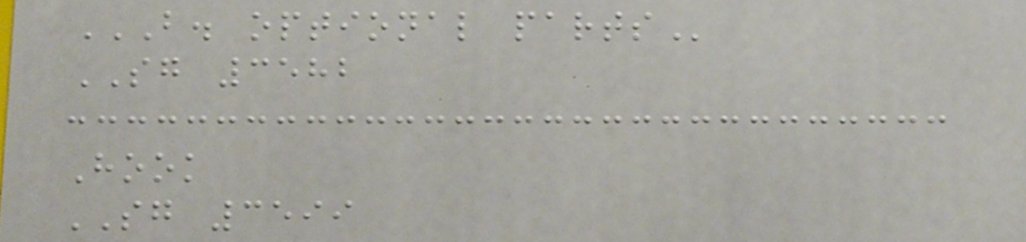B. OPTIONAL PARTS
SG 3582
Hook
SG 3599
